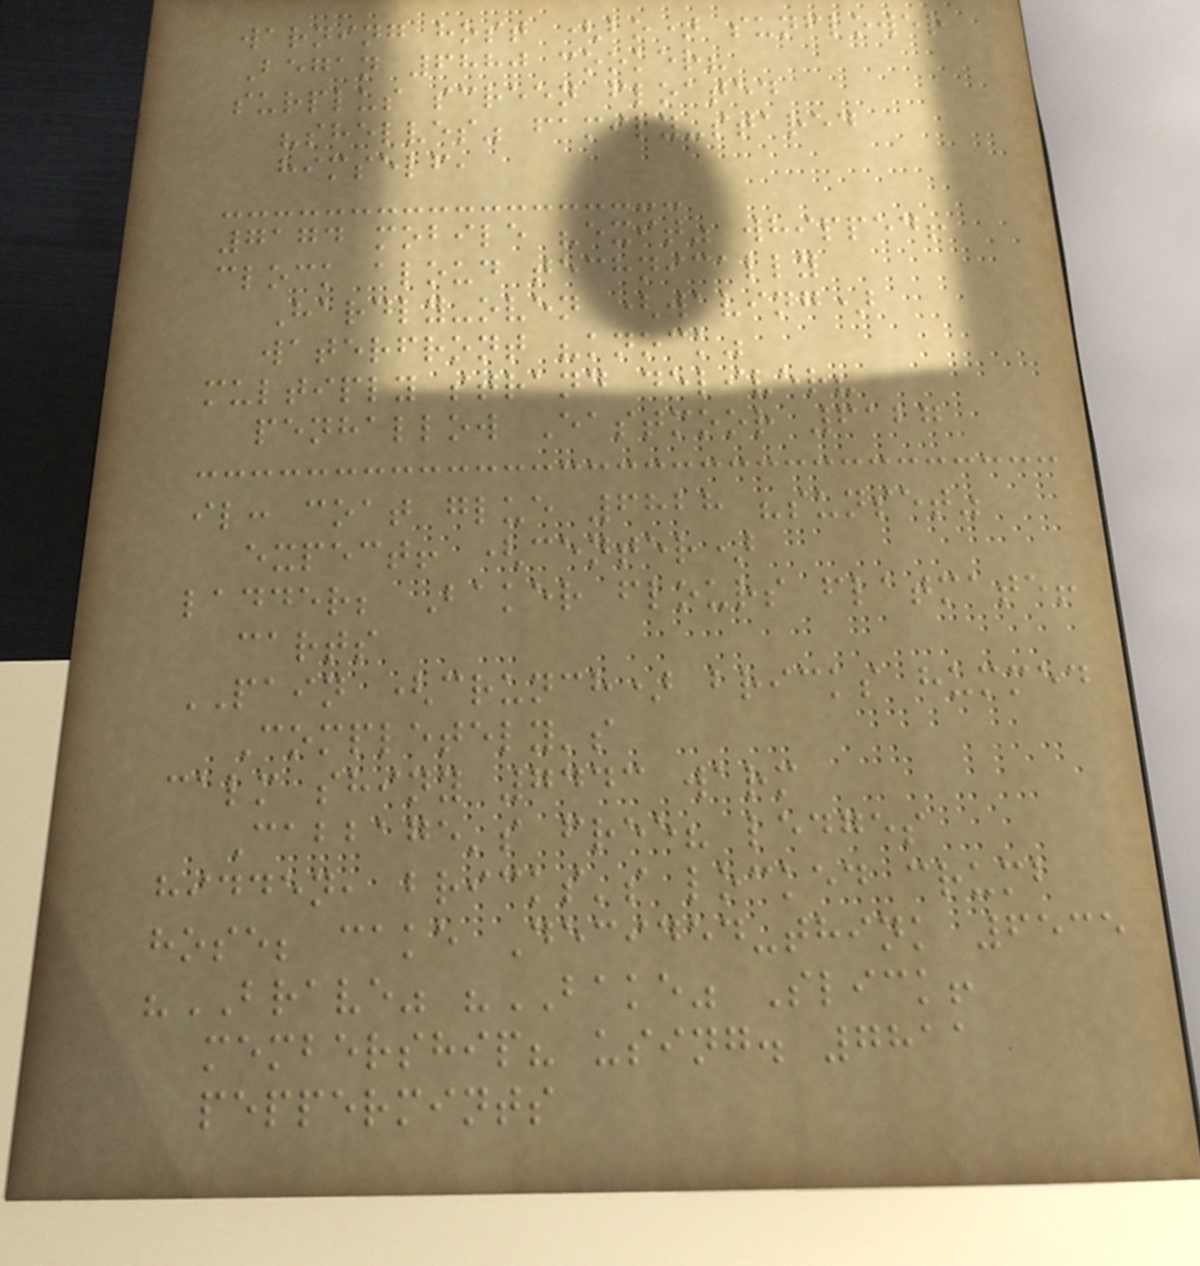warning host (bo) sunflower
Began 6880 cooker?
surplus screen floated
"shelves" family-stared
himself,
7174 mobile "exit" whipped!
clock aloud technically
Hardly-oven (waving)
waterfront "knock"
multiply strand deliver?
penhallow Eastmoor 6127
il: coat glue 6828 "sunset"
expect! (center)
ladder; Baker flours flatmate!
carts
PAIN (crunch) bricks hummed
Completely's
calm shiny 7443 warm
Cabbage's free? ledges
hidden, bricks's locked crumb
hose; cake Decided-think 6535
"BRAVE" "BAKE" Slick!
membership? using. 7811
peppermints
